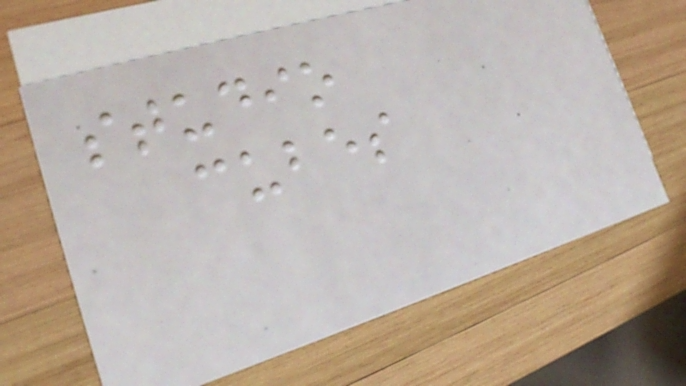studio
cubes
